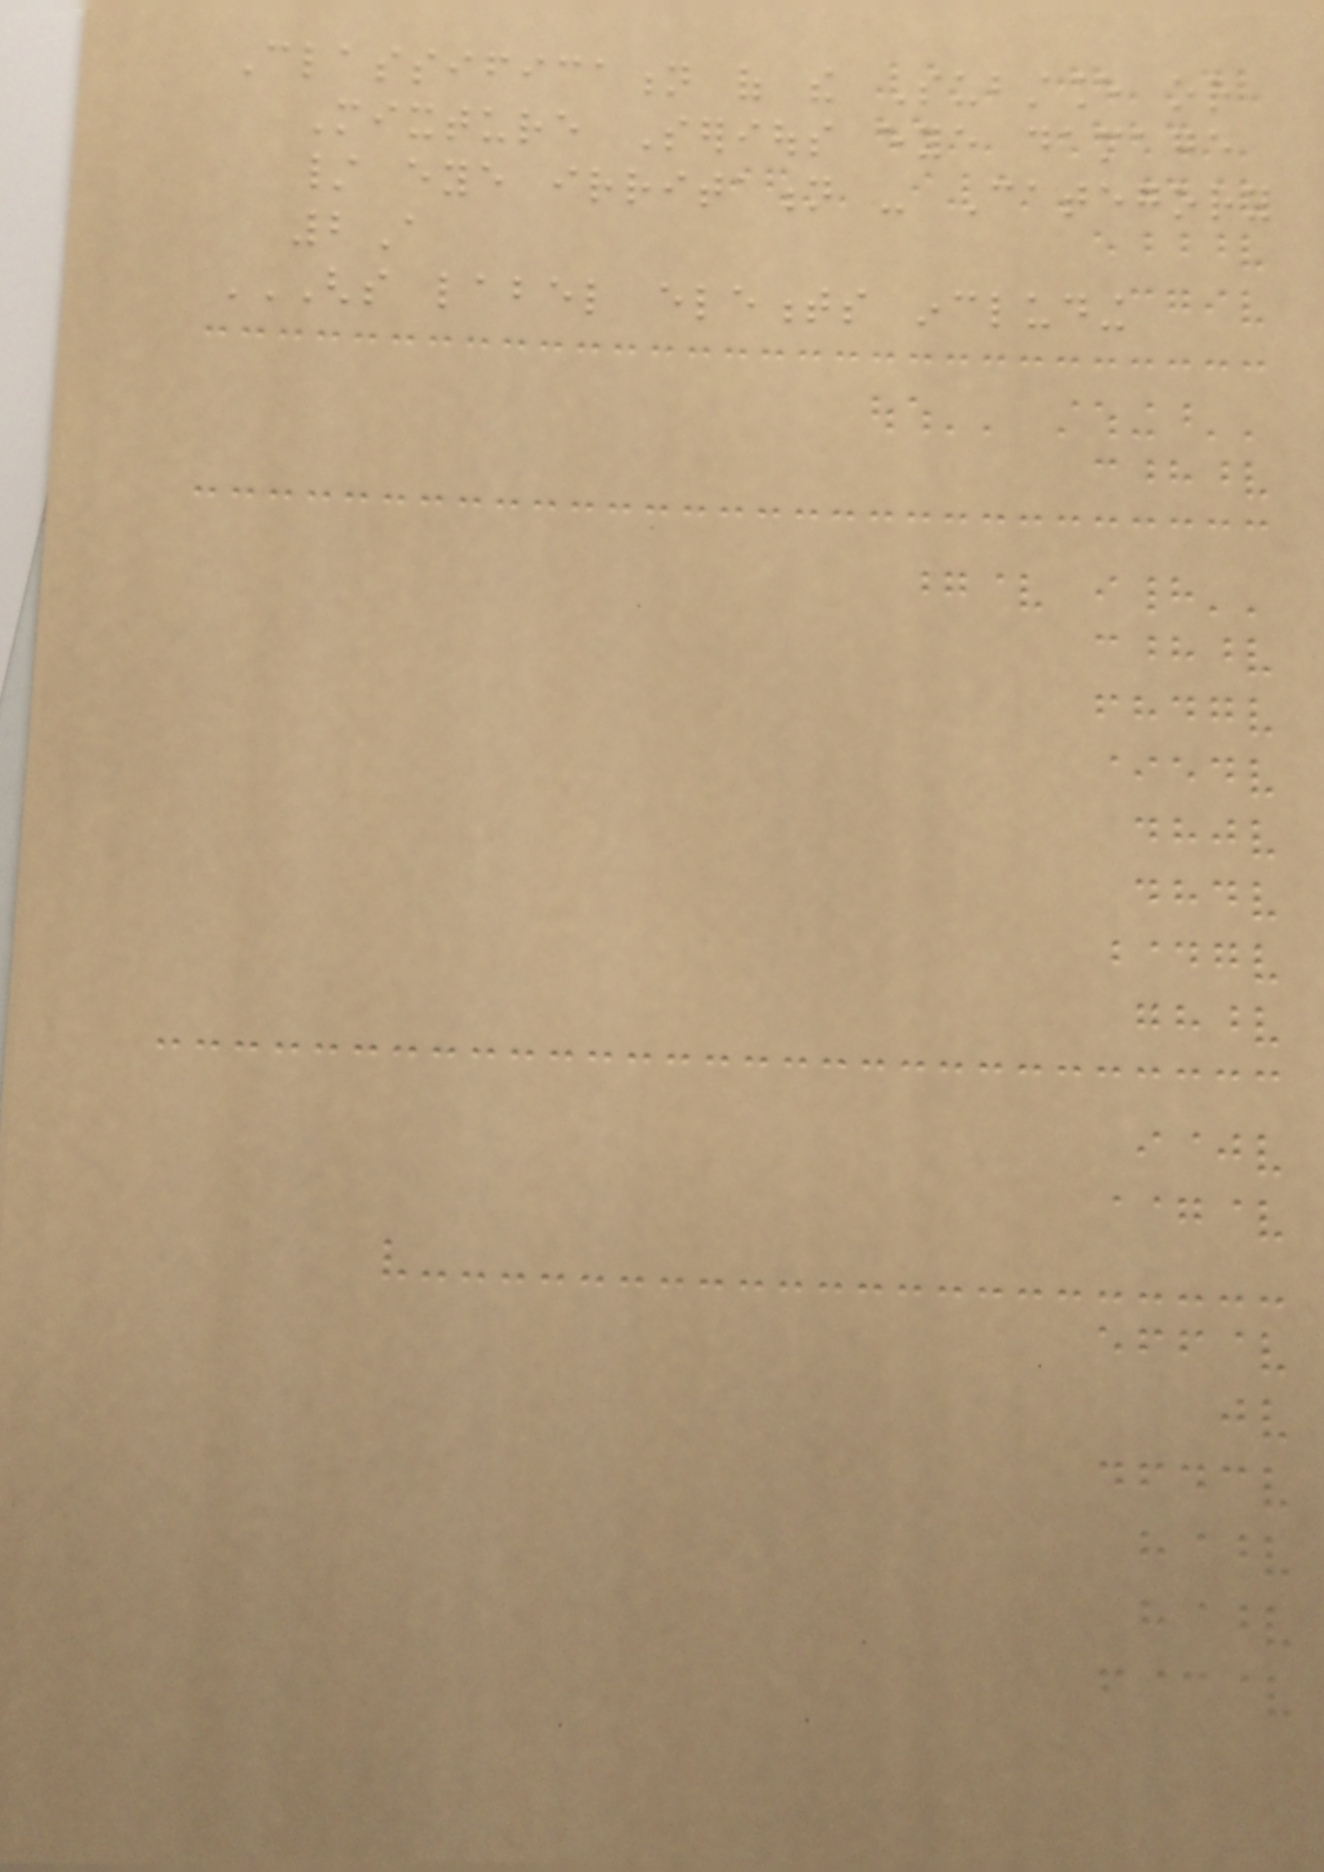Classification of the Substance or
Mixture Serious eye damage
/ eye irritation - Category
2A
GHS LABEL ELEMENTS INCLUDING
